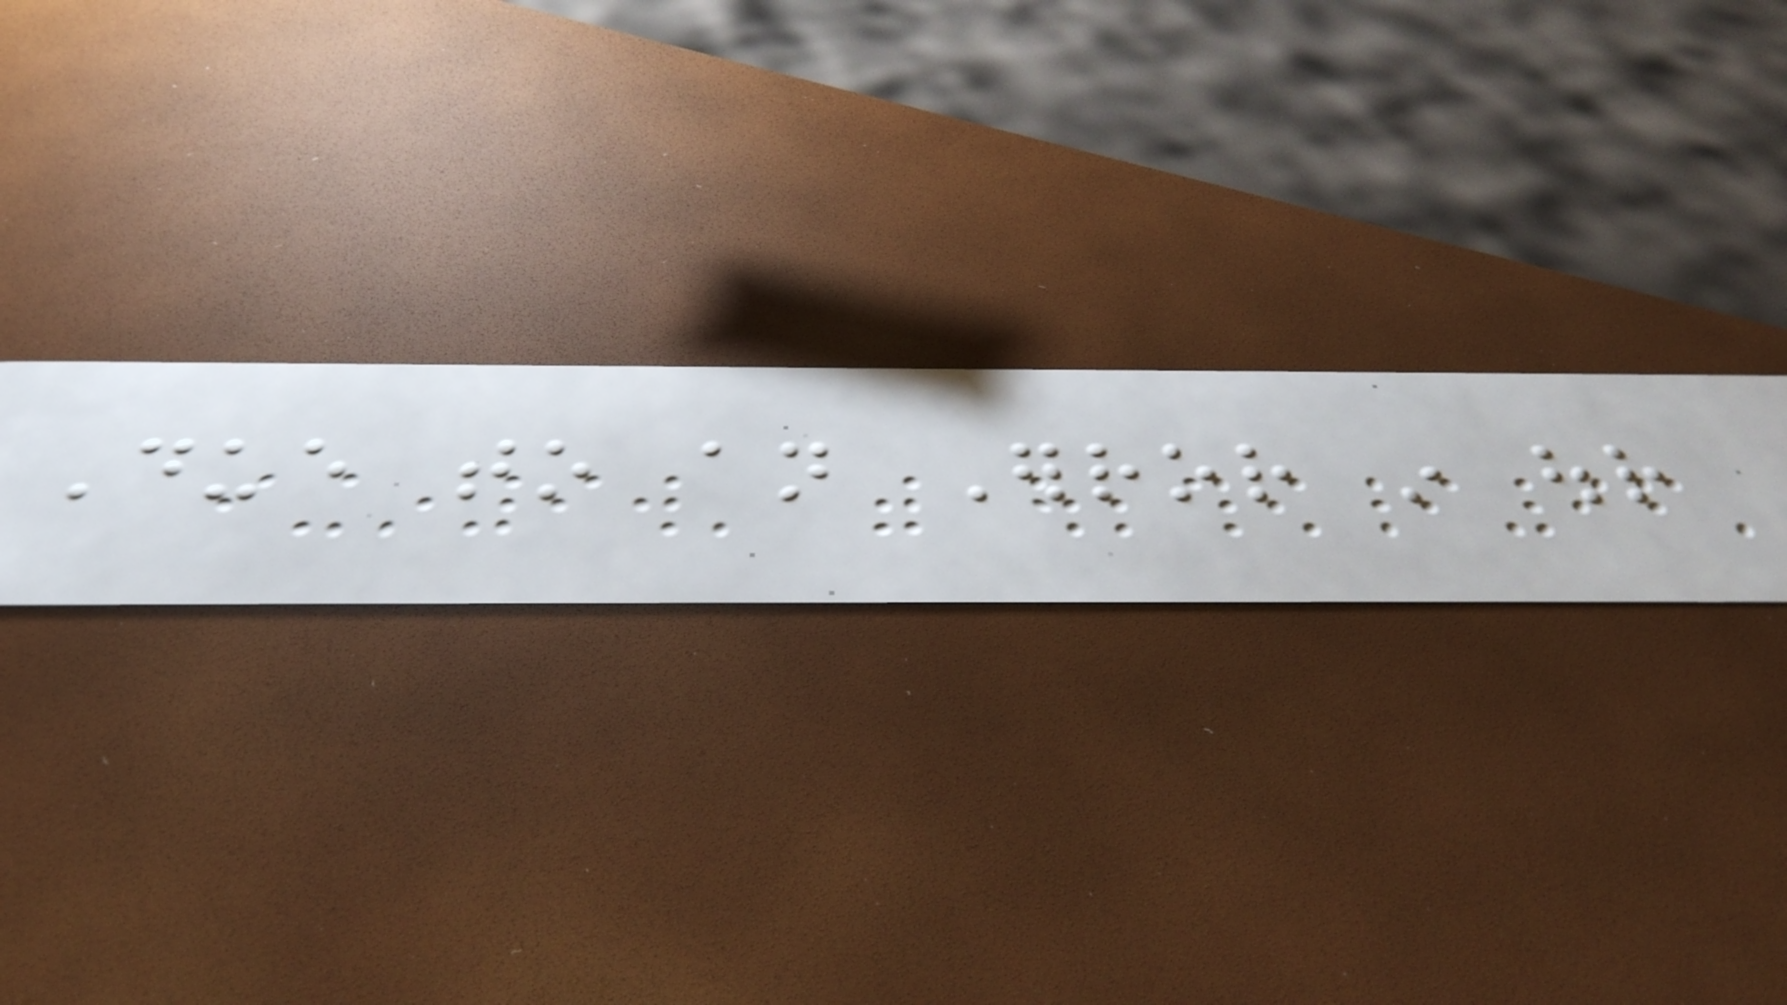Due to an Error in our
